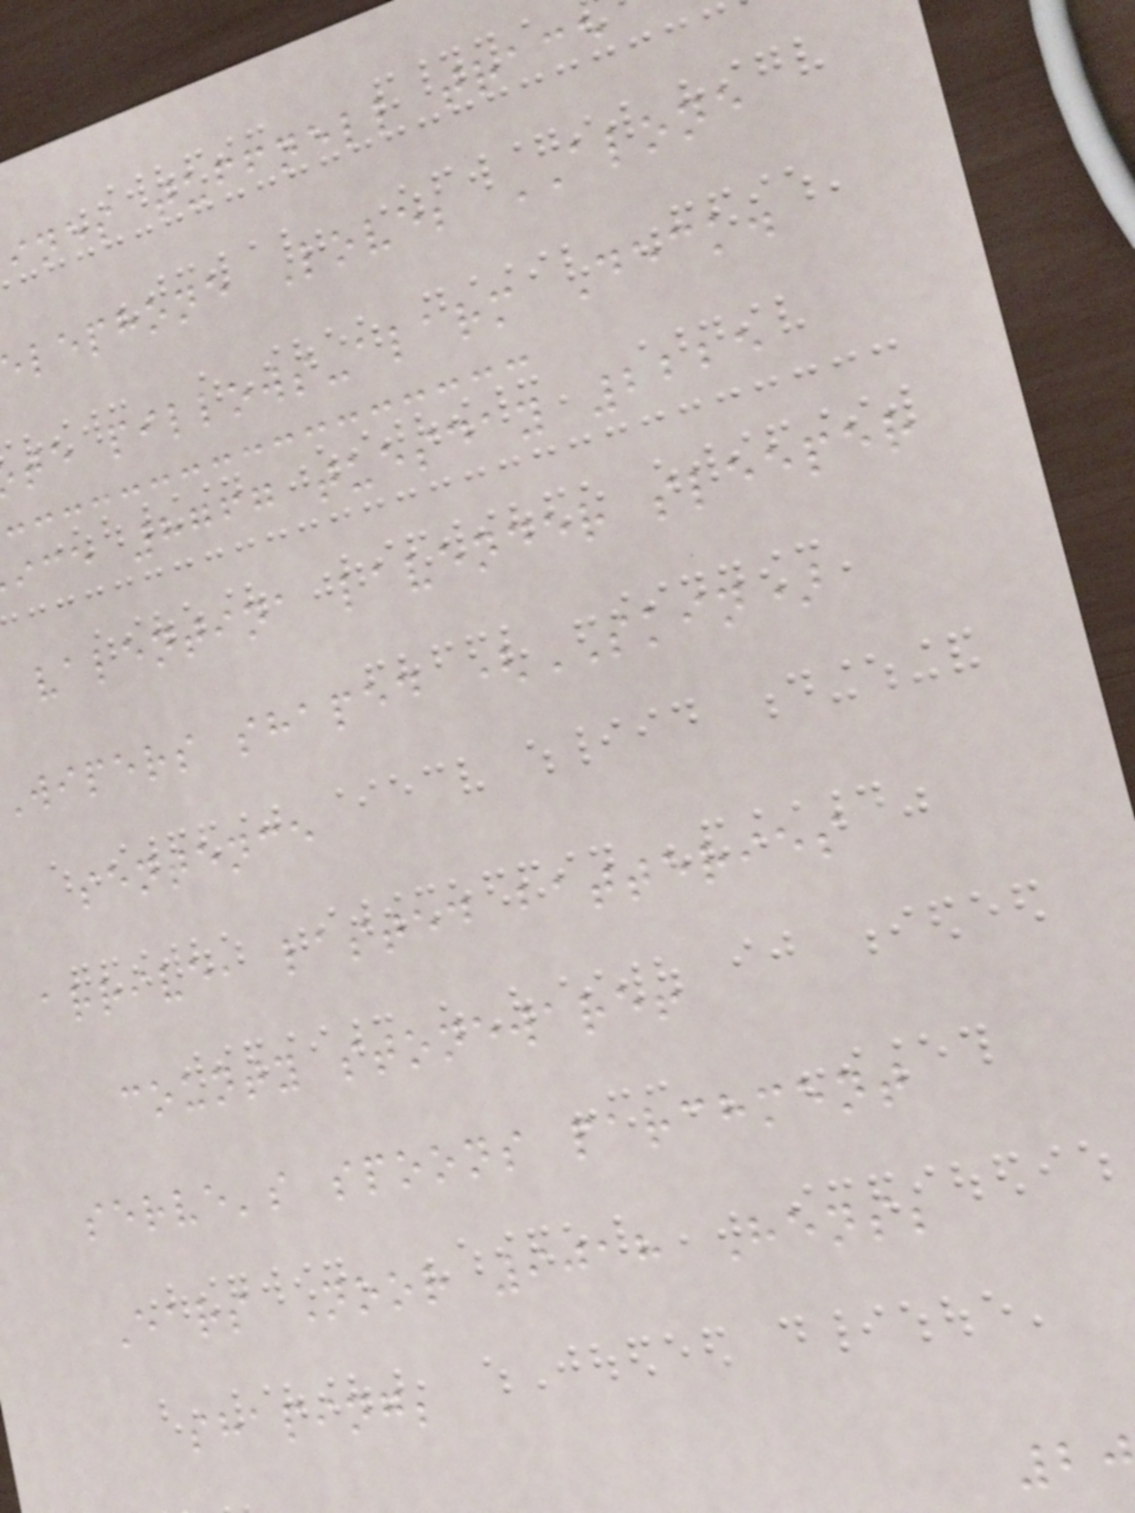ines tuffnell trace
lephone Love; ALONE
te pillows-alarm Deck.
ice 8767 tuesday 2225
valentina lavender sleeper
wipers shaped (SKIN)
sentence
arrive, lasted batteries
county stoneware!
serve's spoons parchment
Ears Noor 9018 Hens;
shaping;
